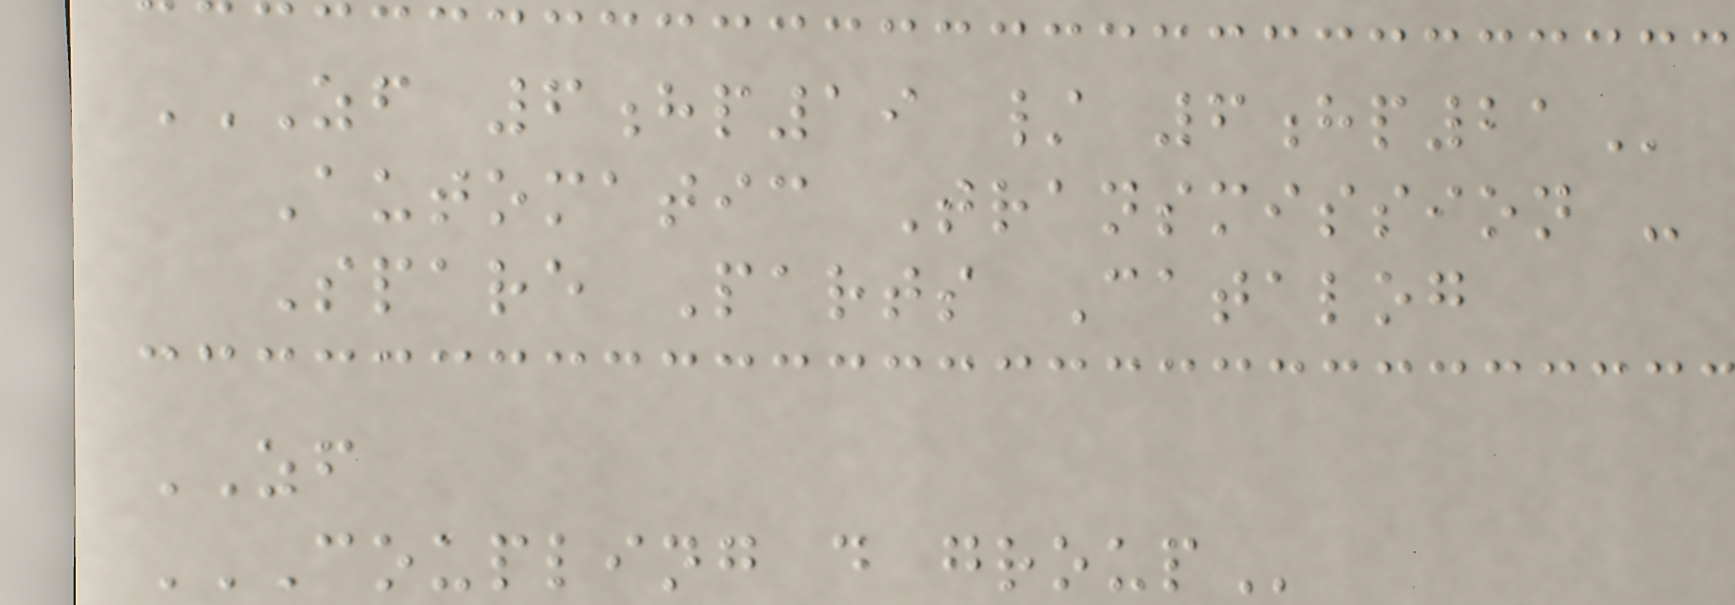ZF 6HP19 / 6HP21
Automatic Transmission -
Spare Parts Catalog
ZF
COUPLING D GROUP
